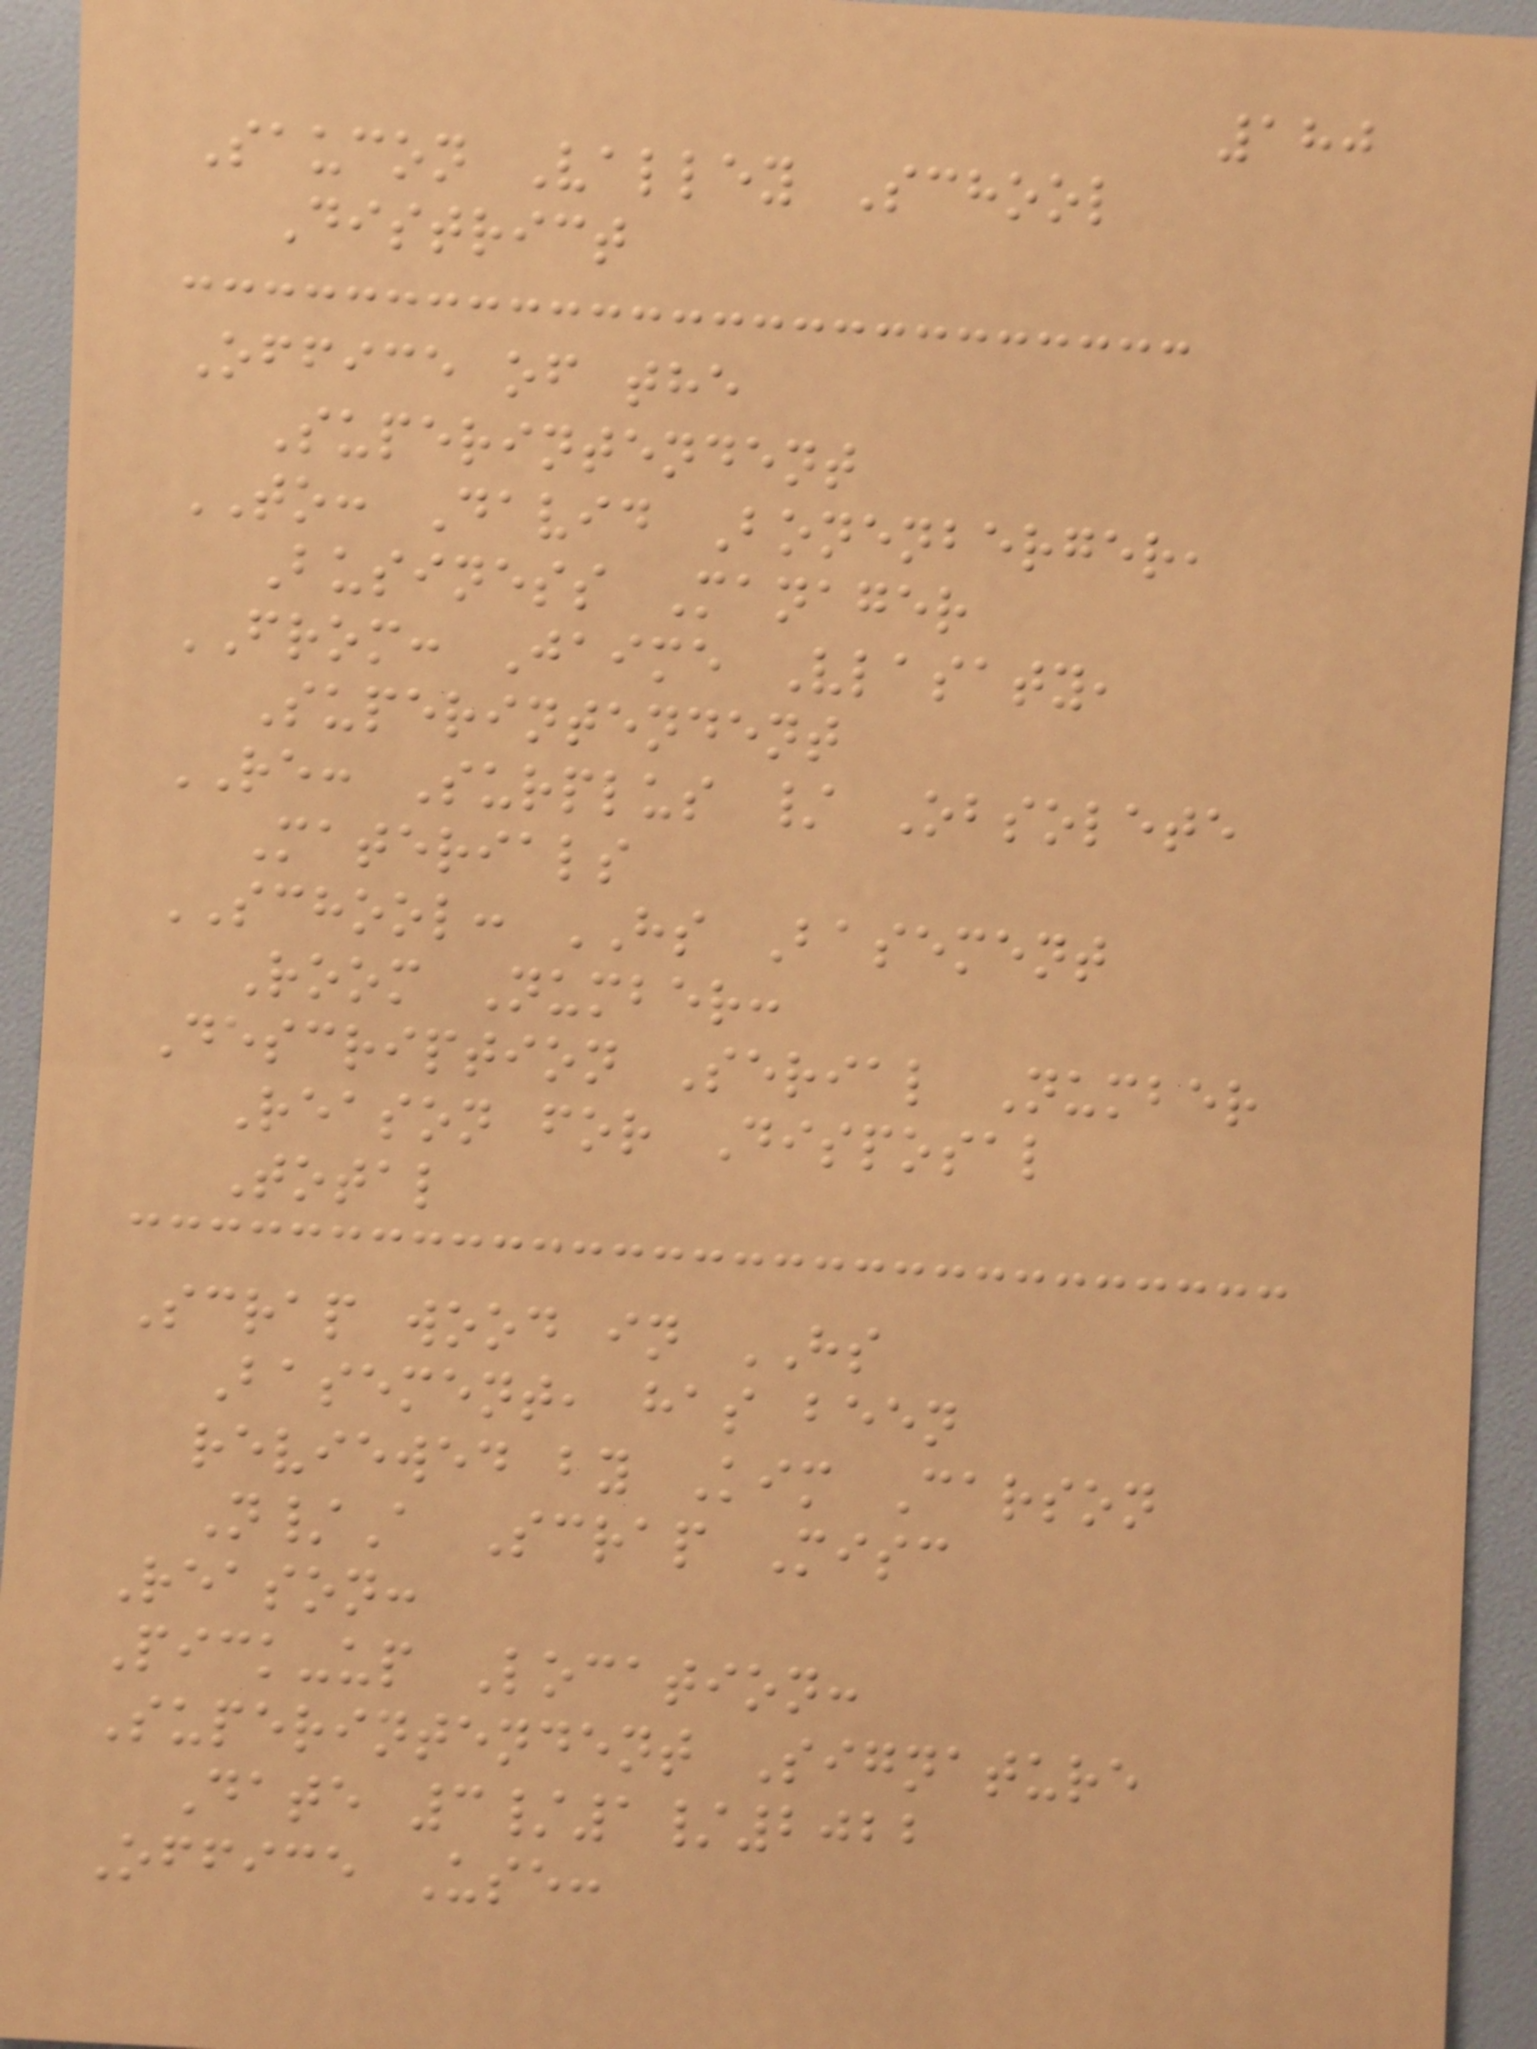180
Saucon Valley School
District
Office of the
Superintendent
TO: David Bonenberger,
Business Manager
FROM: Jaime Vlasaty,
Superintendent
RE: Surplus / Obsolete
Materials
SCHOOL: HS Basement
Room Number:
Description Serial Number
Reason for Disposal
Total
Scrap wood in HS
Basement, has been
reviewed by Kim Carson
N/A Scrap Misc
Reason:
Pick-up Location:
Superintendent Signature
Date 3/1/2022
Office Use:
